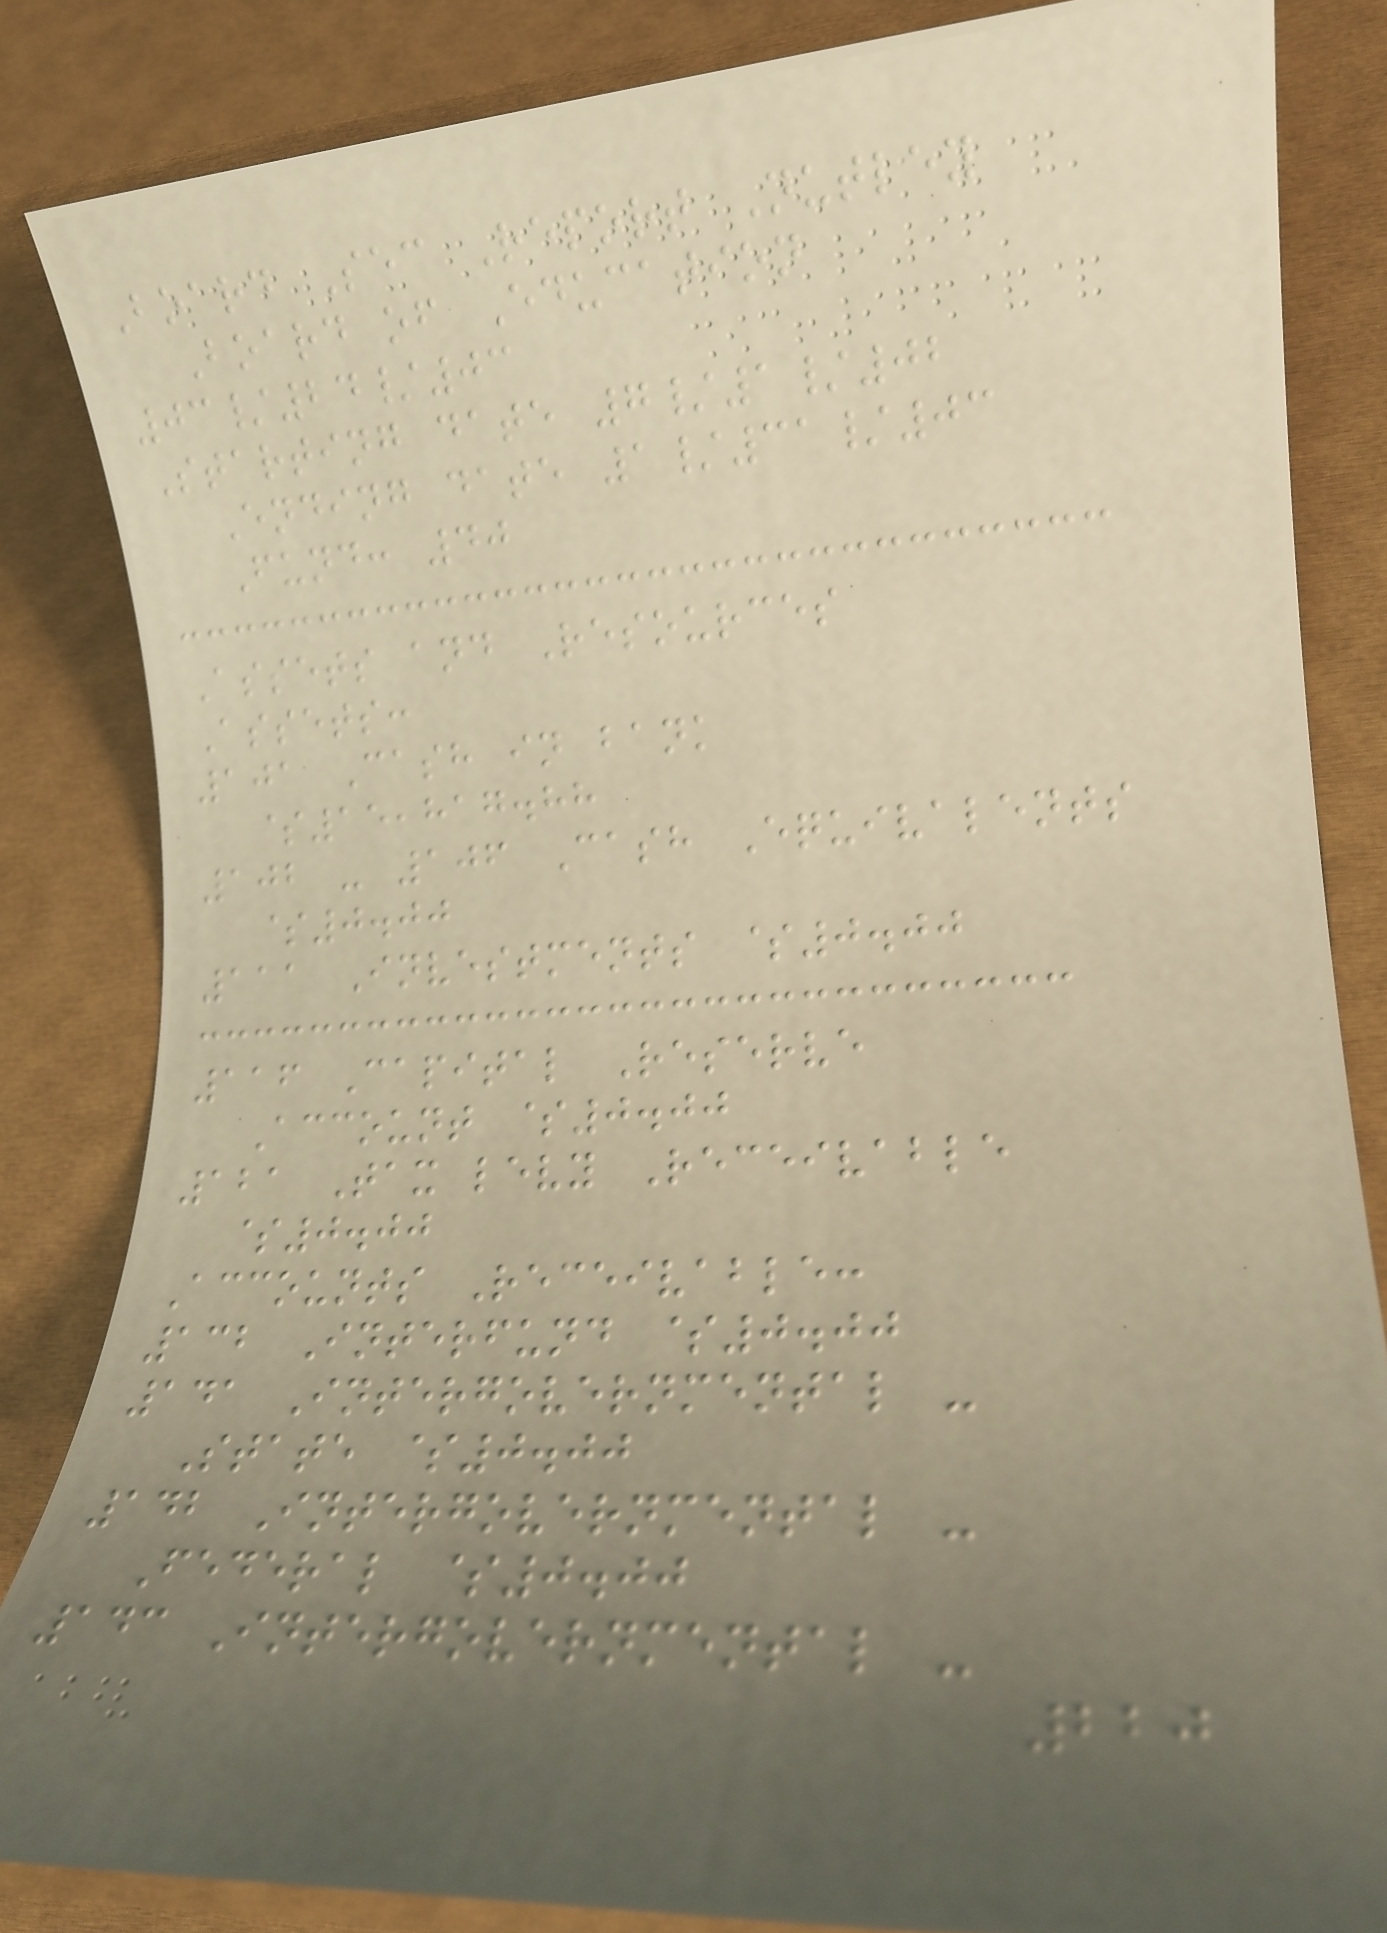Board Sec Report Nutley
Board of Education
03/24/03
Starting date 7/1/02
Ending date 1/31/03
Fund: 40
Assets and Resources
Assets:
101 Cash in bank
$15,817.88
102 - 106 Cash Equivalents
$0.00
111 Investments $0.00
116 Capital Reserve
Account $0.00
121 Tax levy Receivable
$0.00
Accounts Receivable:
132 Interfund $0.00
141 Intergovernmental -
State $0.00
142 Intergovernmental -
Federal $0.00
143 Intergovernmental -
220
